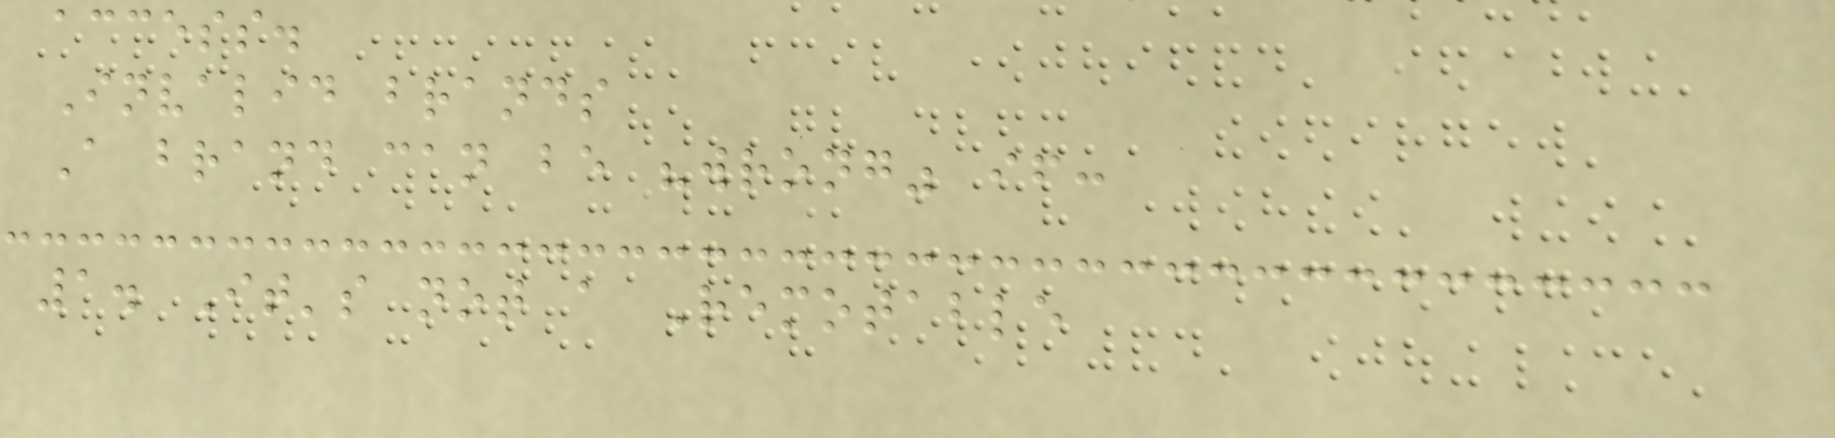access.
Invalid brands
A brand can be "wrong" if:
1. It's not a Remotable
